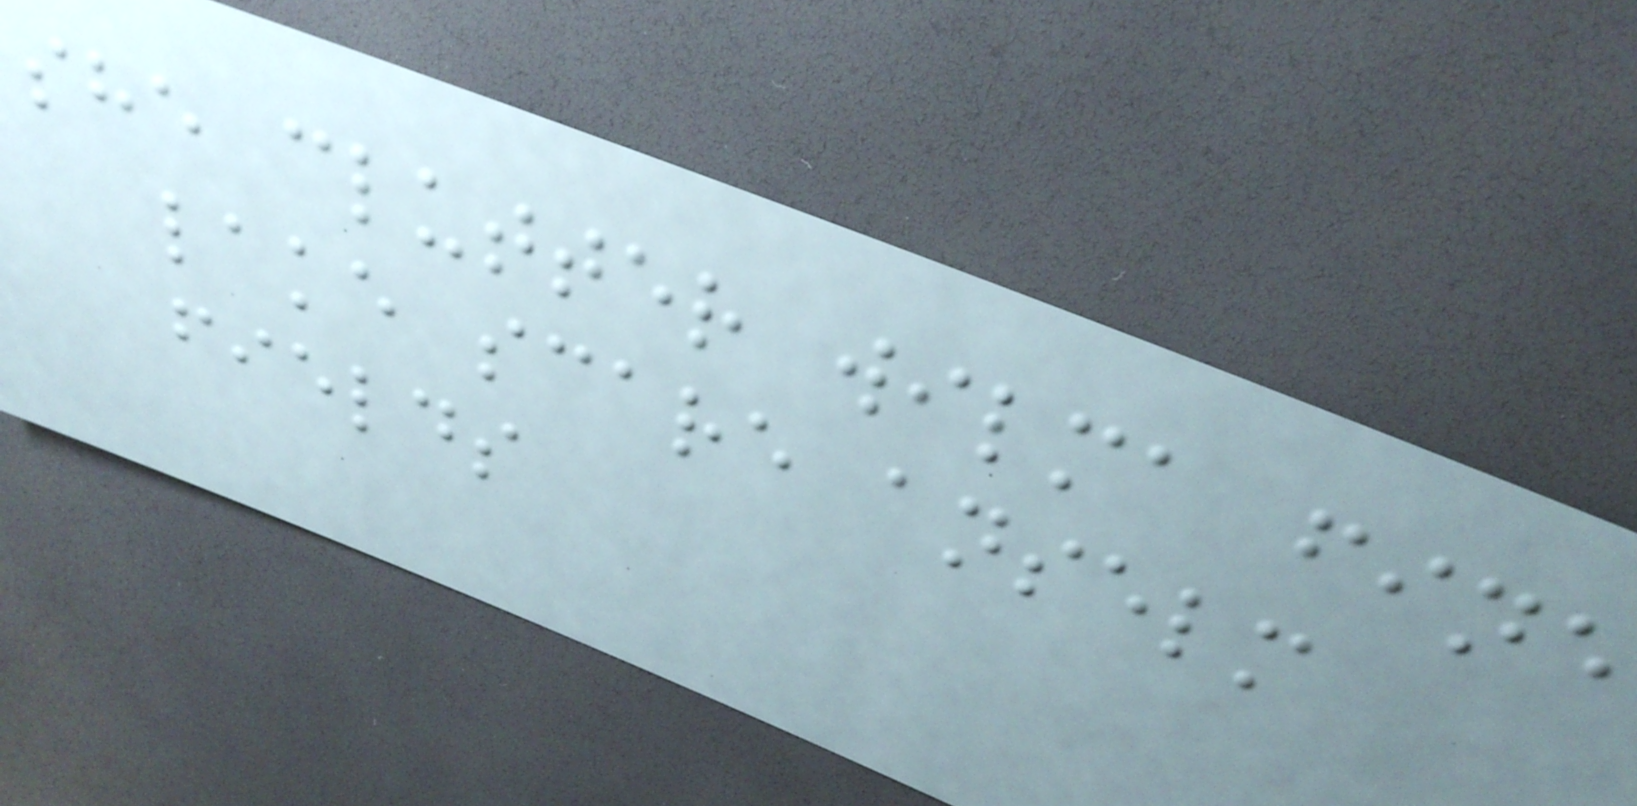she clutter wilma fine
lake scare anselm
fields
